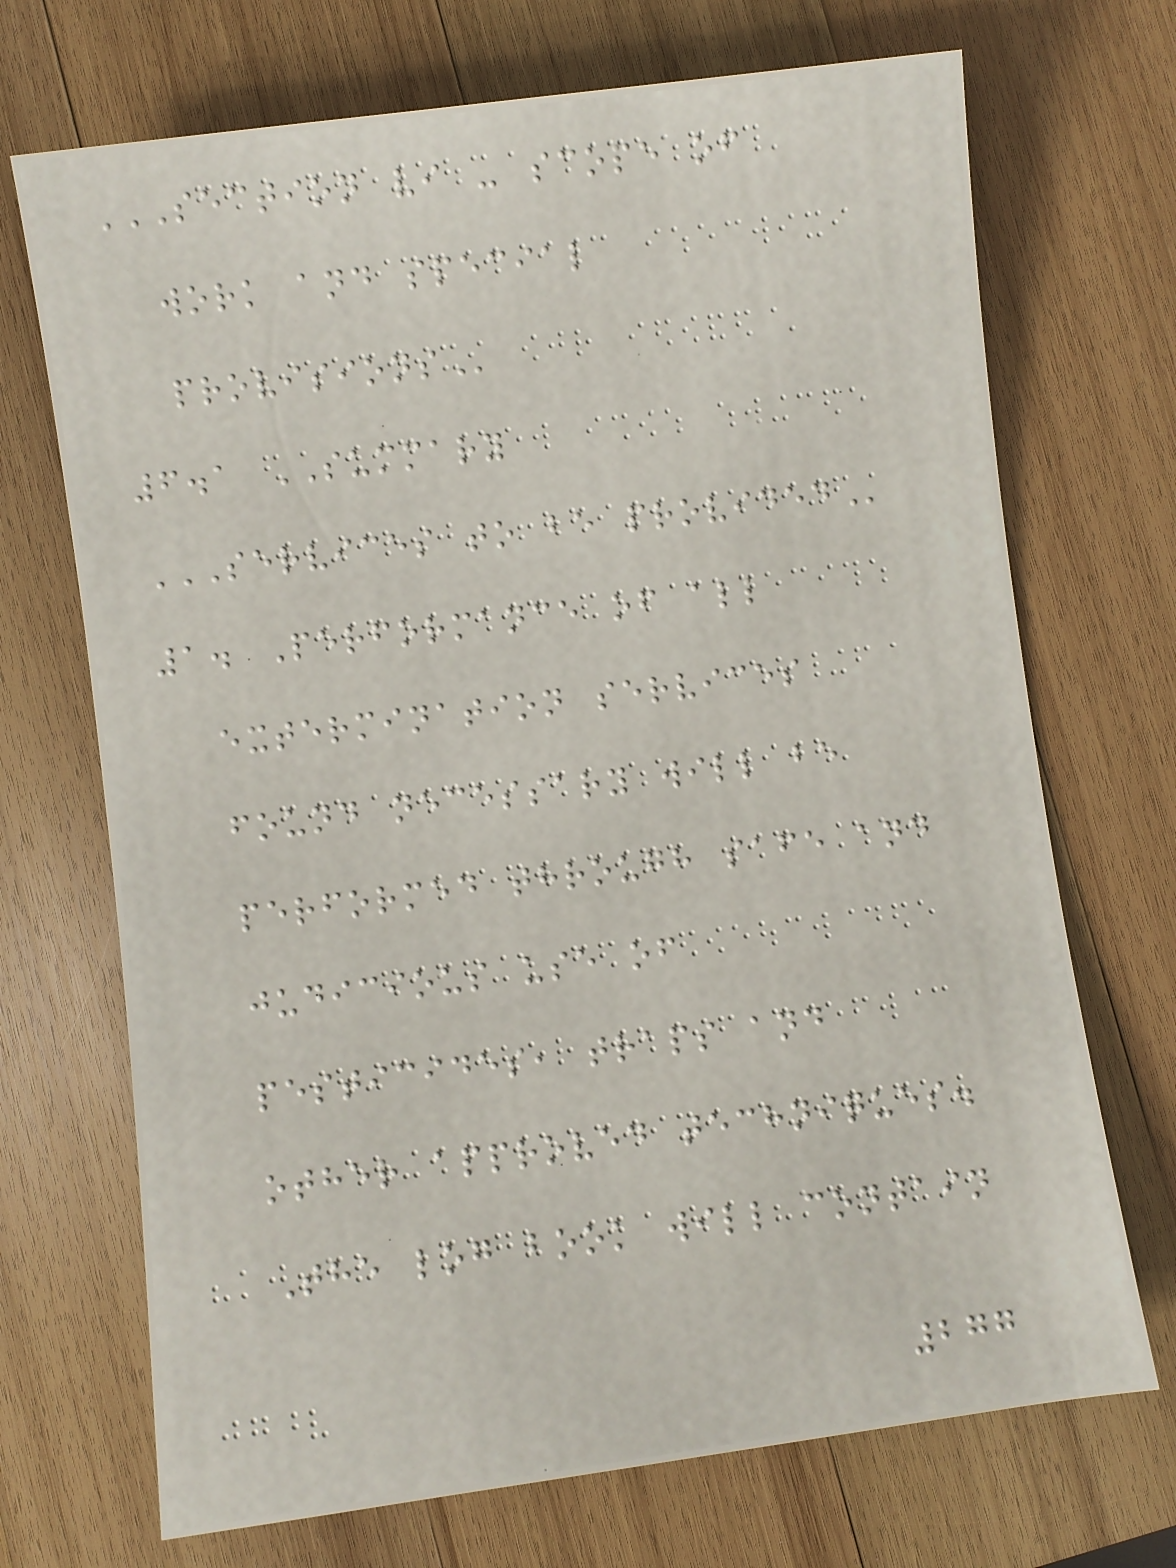SECTION VI - SCOPE OF
WORK AND SPECIAL
PROVISIONS
6.1 SUMMARY
SERVICES TO BE PROVIDED
1. Performance of all
extermination services
found necessary will be
performed through safe and
judicious use of
pesticides, traps and
other approved techniques.
The log book will contain
277
